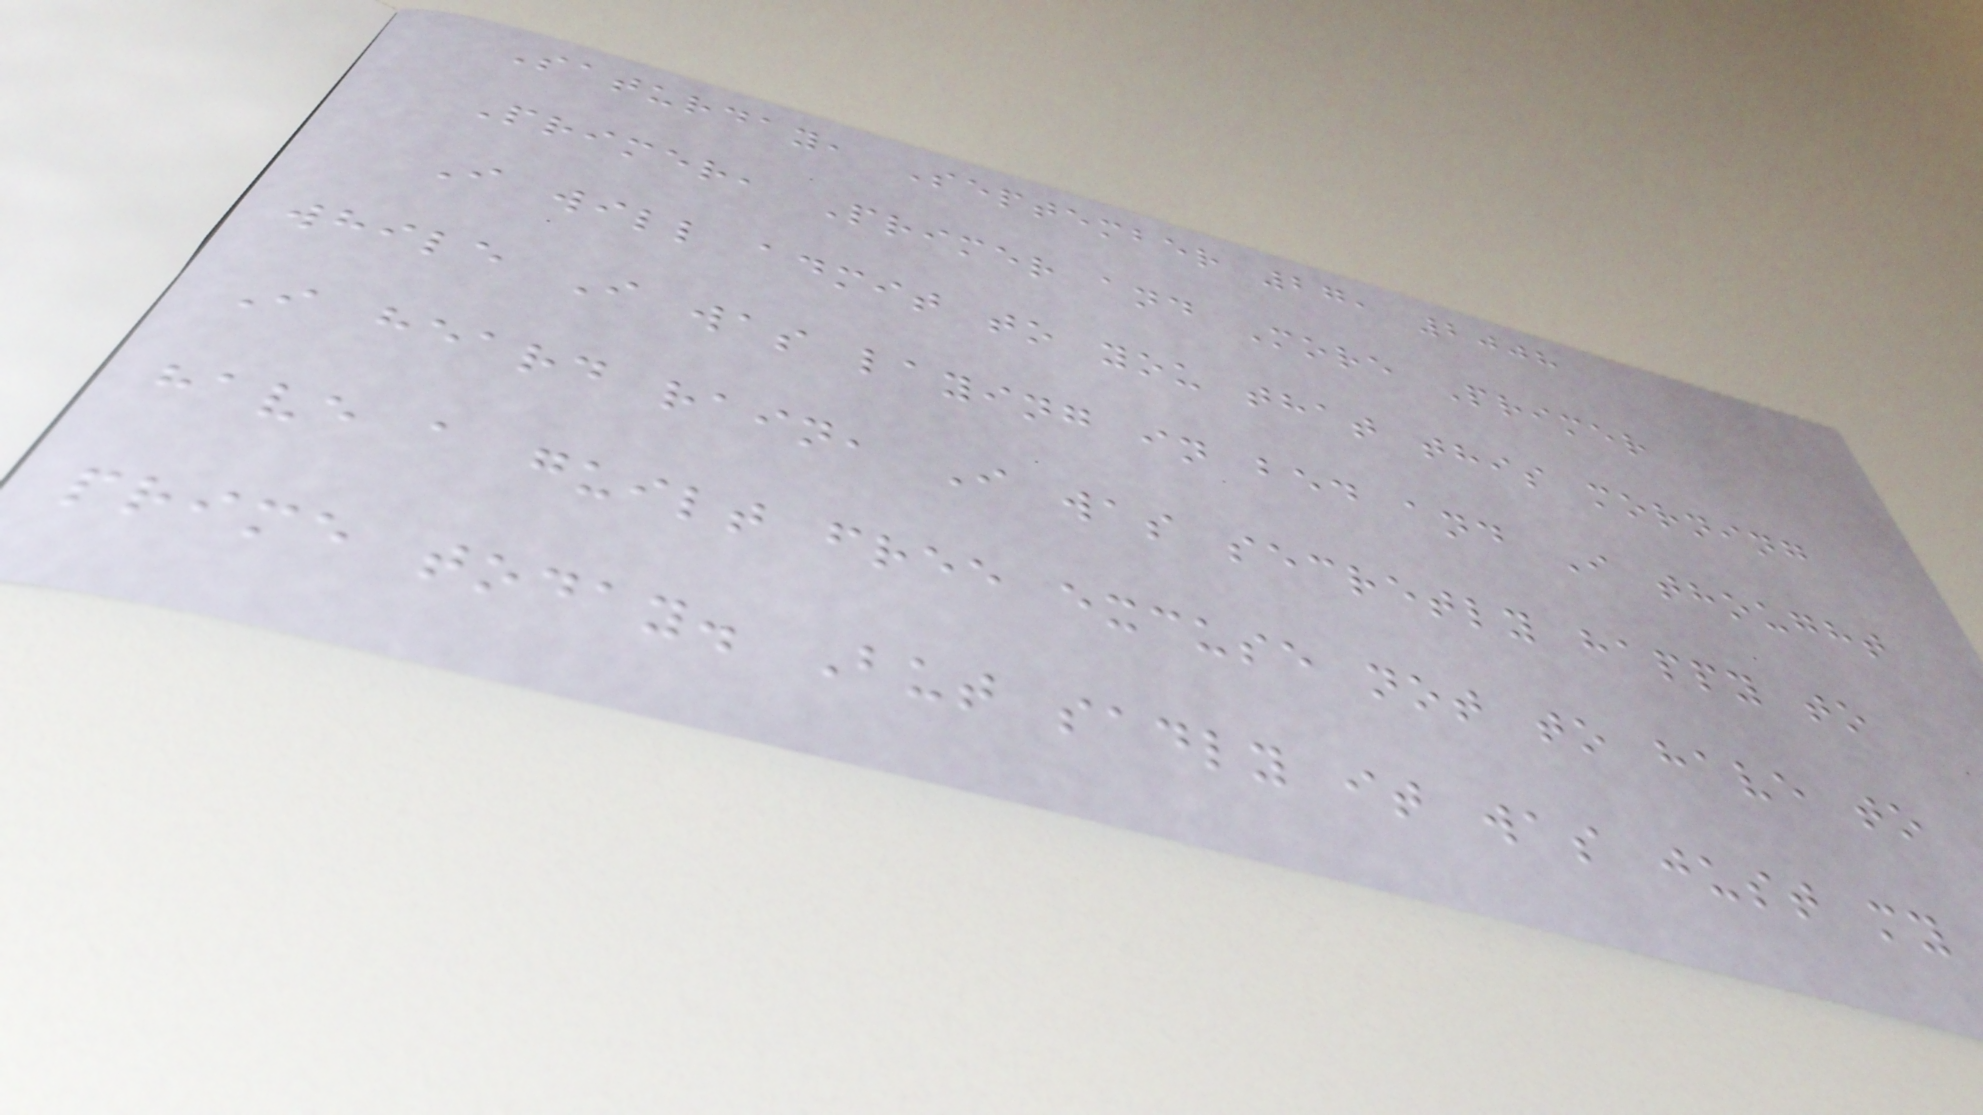Saturday, September 27, 2008
Primer, Primer and More Primer
I will admit to you that this morning
while I was laying in bed and I thought
I heard rain, I was secretly happy to
have a guilt free excuse not to have to
prime today. But sadly it was just my
